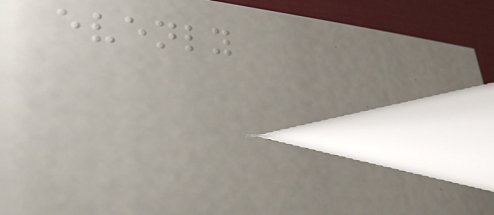evenly
